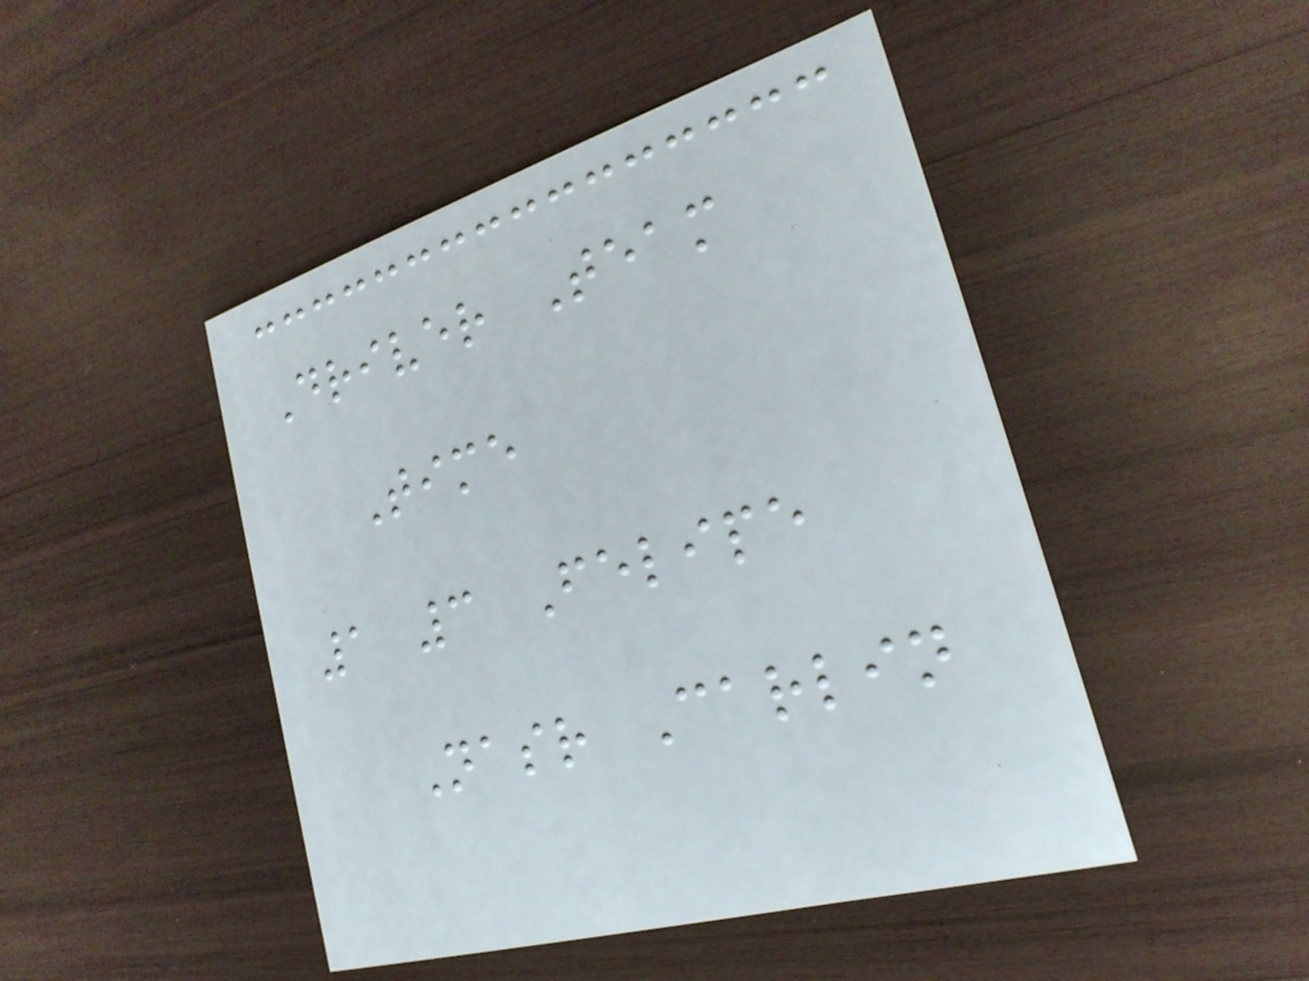Driver Team
Time
1 3 Felipe
Nasr Carlin
